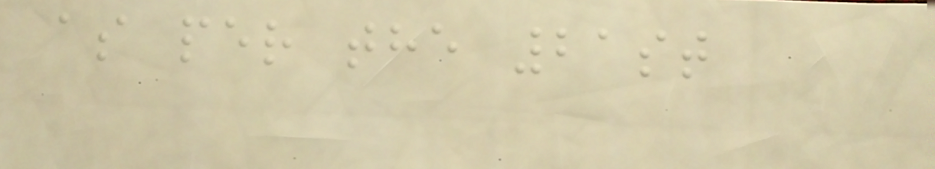as per the 21st
